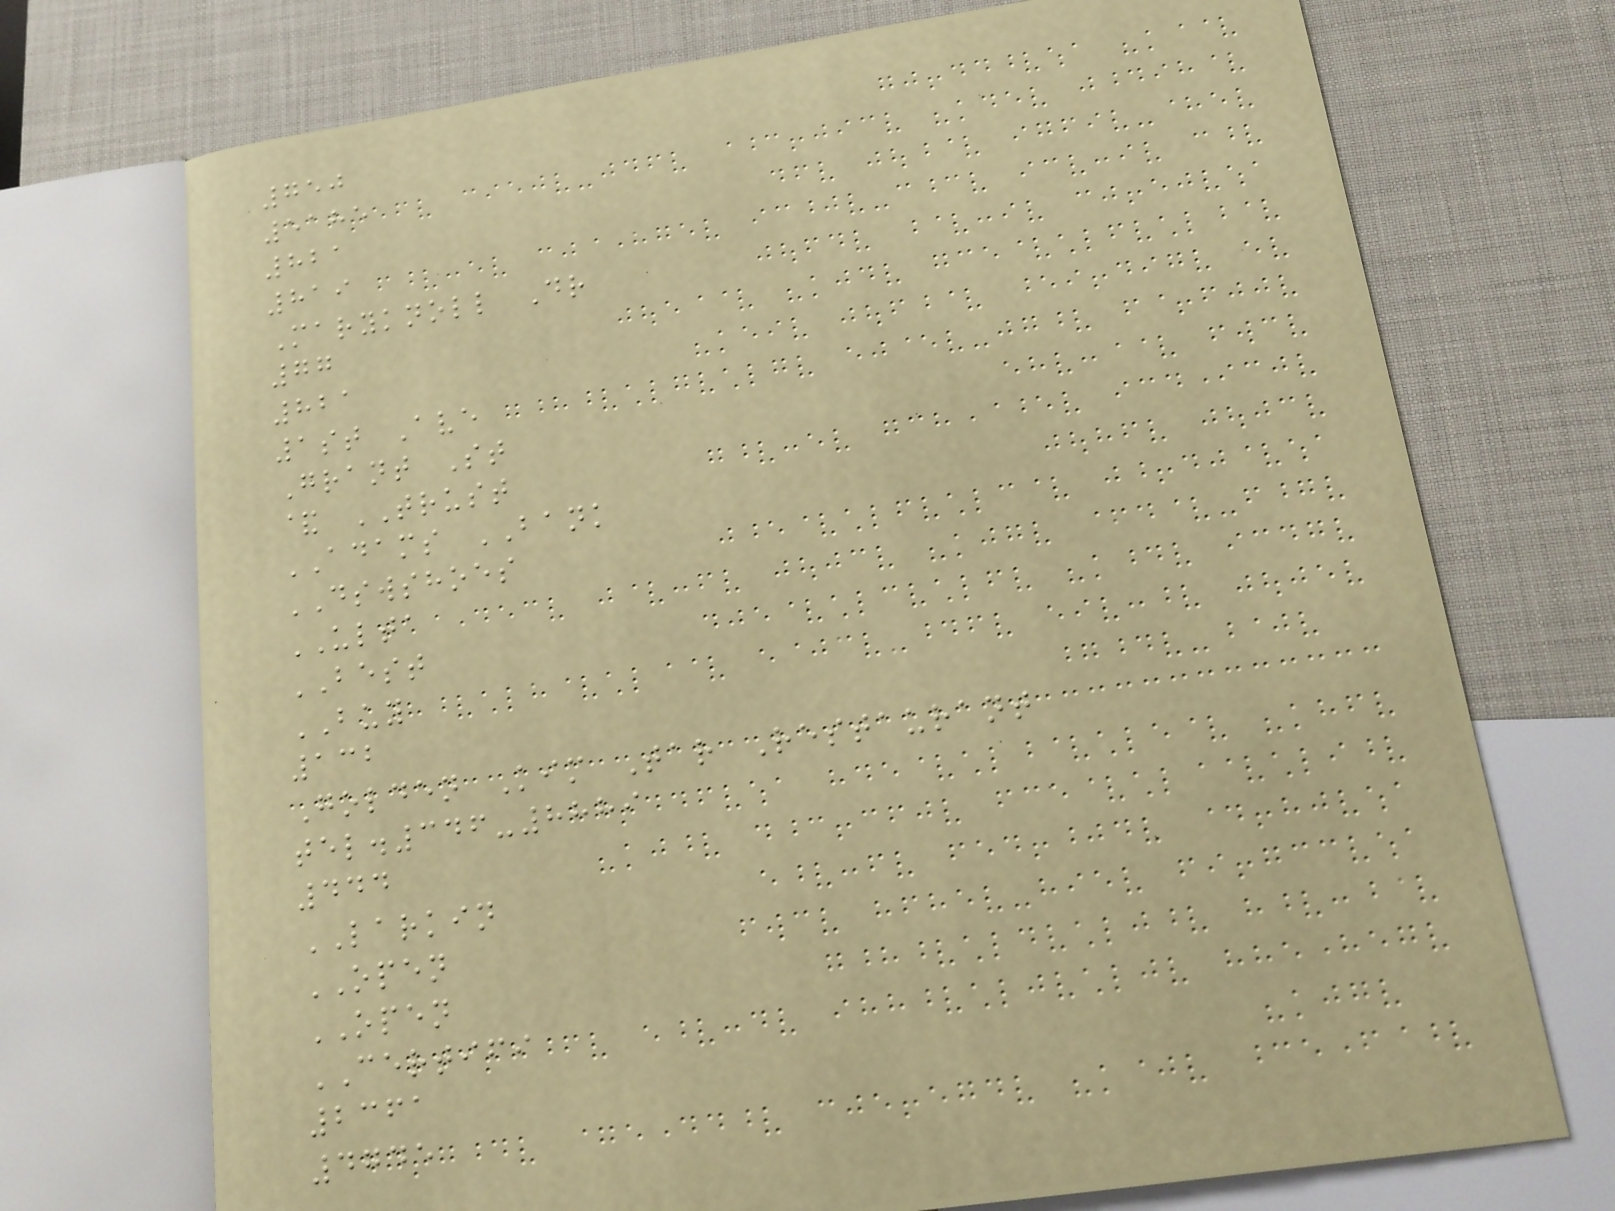750
5185
821
819
Maryknoll Dr
77
821
1st Ave
Grant St
& TRUST
ADAMS BANK
DSWSHOES
ULTA
BEST
BUY
132
Golden Kim Tar Restaurant
tel.346-8889
444
LARKIN
OPEN
OPEN
CERTIFI
2361
4745
